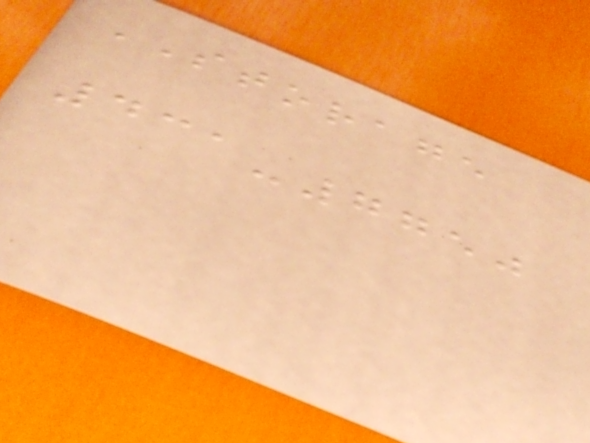STORAGE
431-7750
